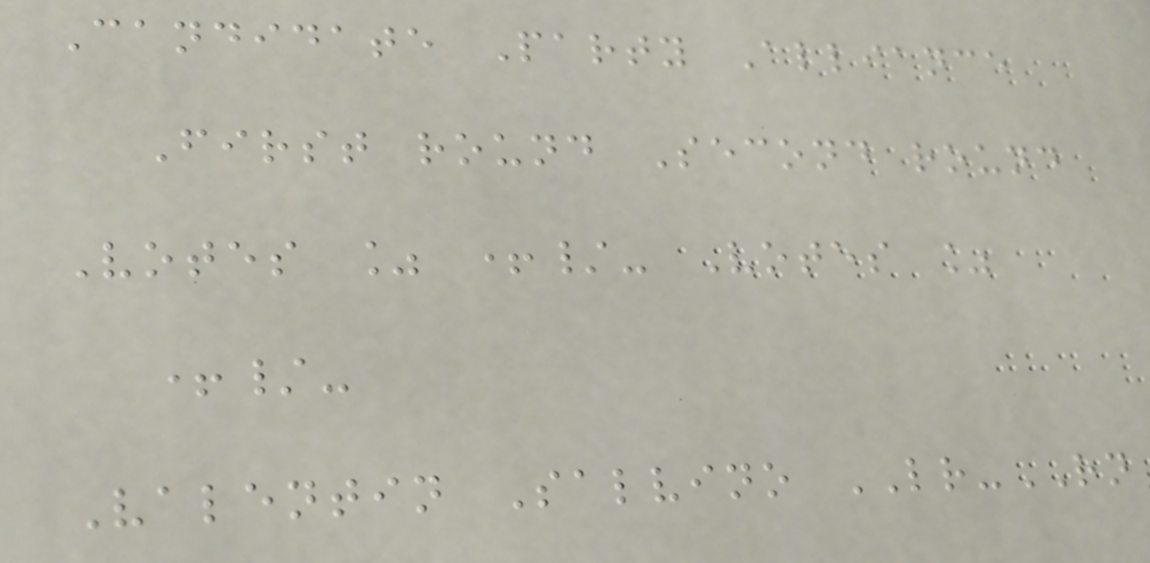Candidate Party Alliance
First round Second round
Votes % +/- Votes %
+/-
Valentin Salvino LR-RN
